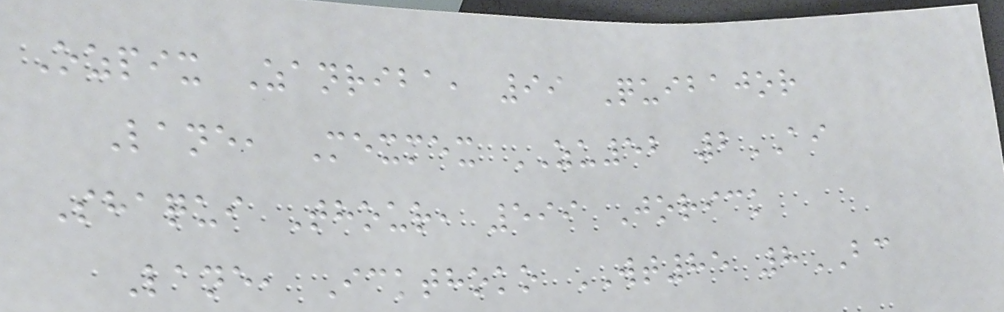Ozpix Zanriba, 99 Quibajor
Lane, Mexmex ZU52 2AI
Shaqui Thour, 599 Jorick
Lane, Ickthoko WT85 8BC
